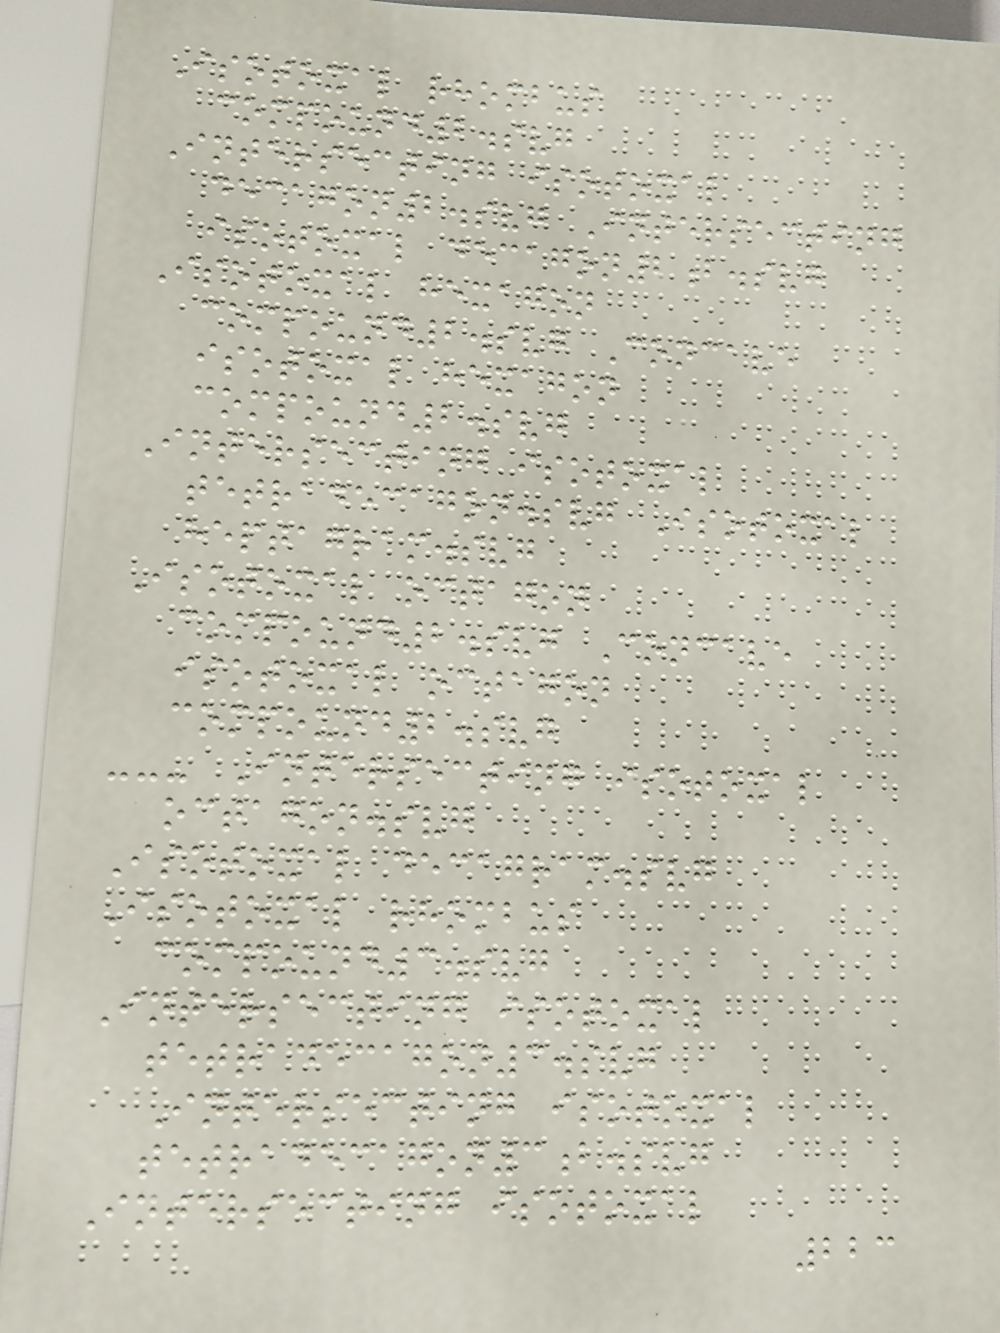Isotoxal rhombus
compound2.svg
Intersecting isotoxal
decagon2.svg Intersecting
isotoxal decagon2b.svg
Isotoxal hexagon
compound2.svg Concave
isotoxal hexagon
compound2.svg
Intersecting isotoxal
tetradecagon.svg Isotoxal
heptagram.svg
Isotoxal octagon
compound2.svg Concave
isotoxal octagon
compound2.svg
--- Intersecting isotoxal
octagon.svg
Isotoxal decagram.svg
Isotoxal rhombus
compound3.svg
Intersecting isotoxal
tetradecagon3.svg
Intersecting isotoxal
tetradecagon3b.svg
Intersecting isotoxal
223
